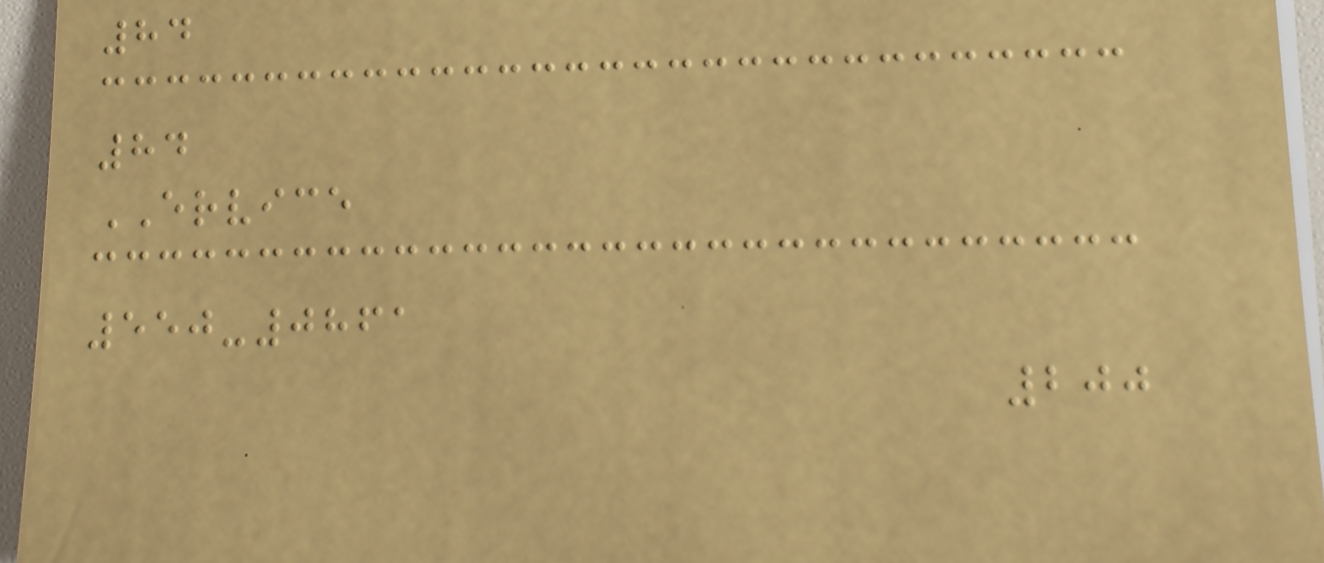84
84
ERVICE
550-0861
200
